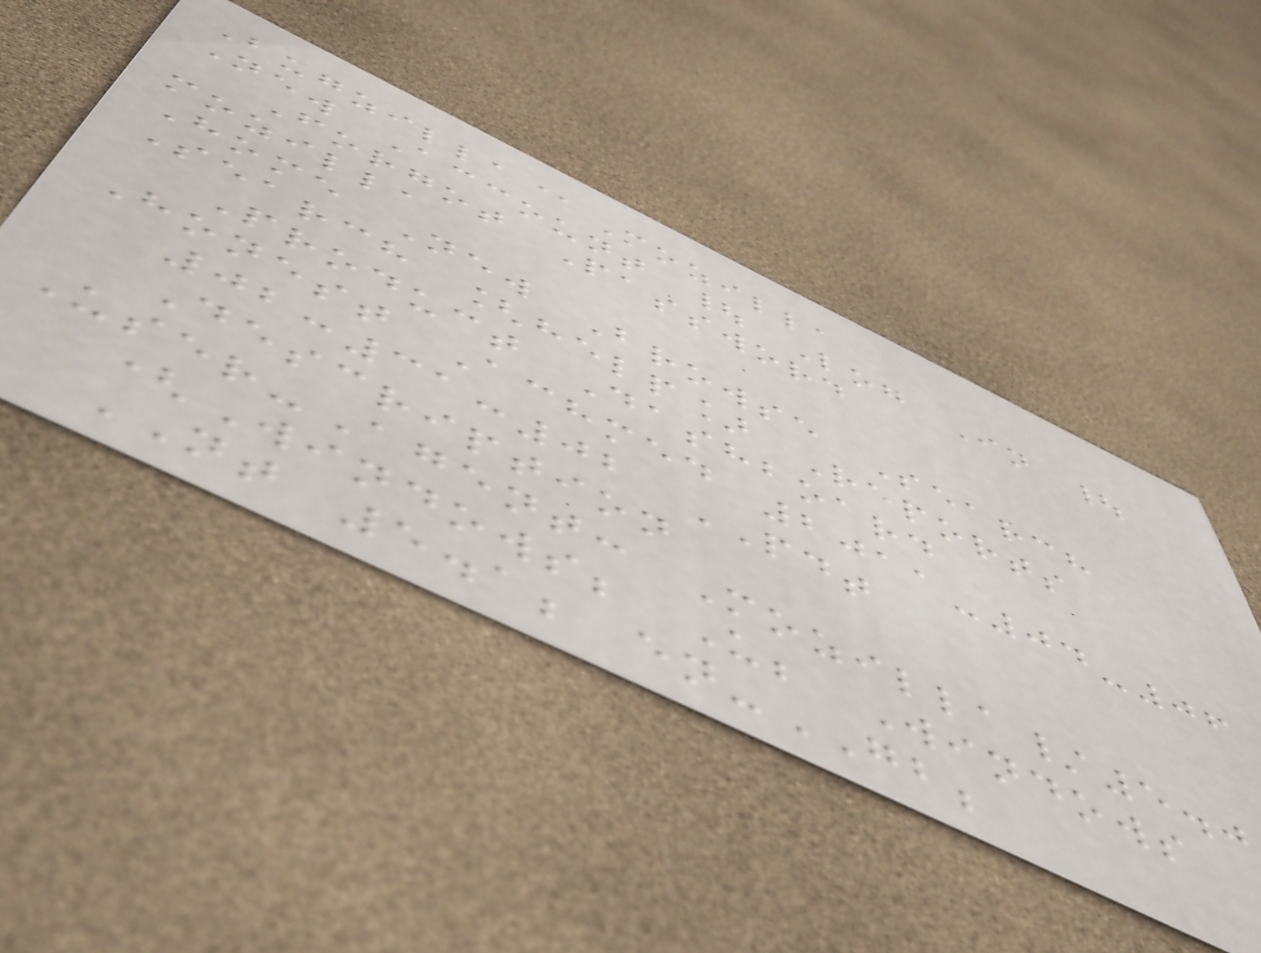Bugzilla@Mozilla
New Account | Log In |
Forgot Password
mozilla
Home New Browse Search
Search [help] Reports
Product Dashboard
Honest Achmed 2011-04-06
02:31:02 PDT
Description
User-Agent: Mozilla/5.0
(Windows; U; Windows
NT 5.1; en-GB;
